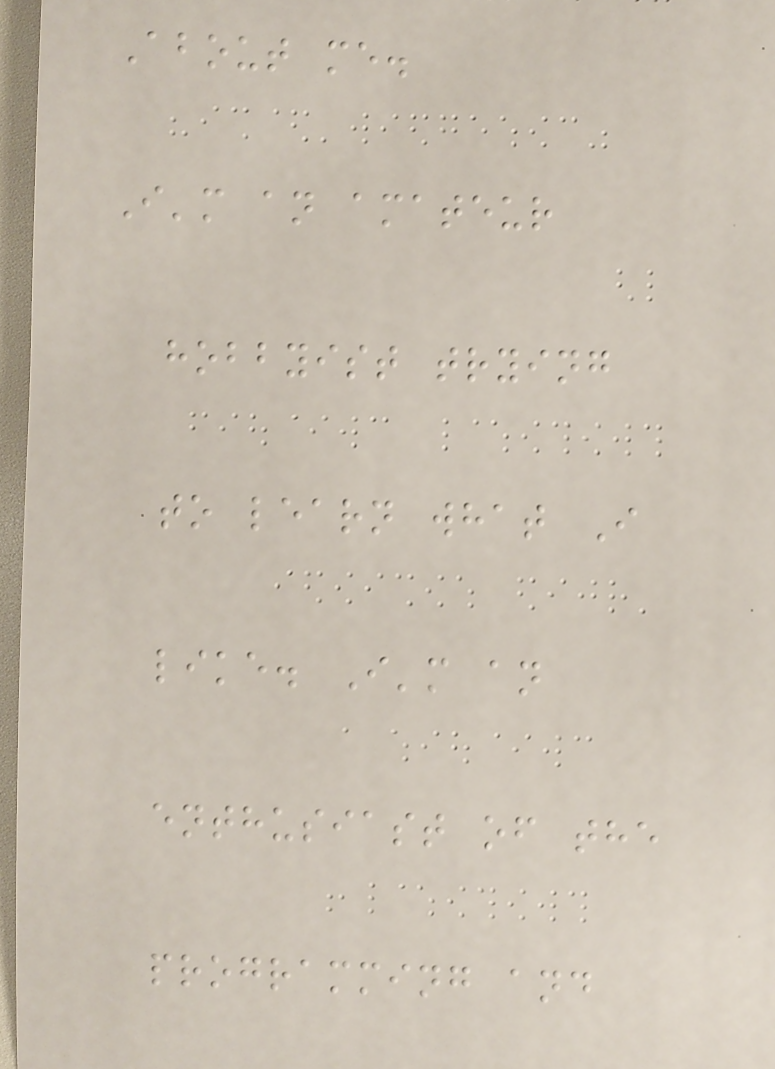About me.
I'm an amateur
hobbyist trying
to learn what I
like. I'm an
enthusiast of the
programming and
